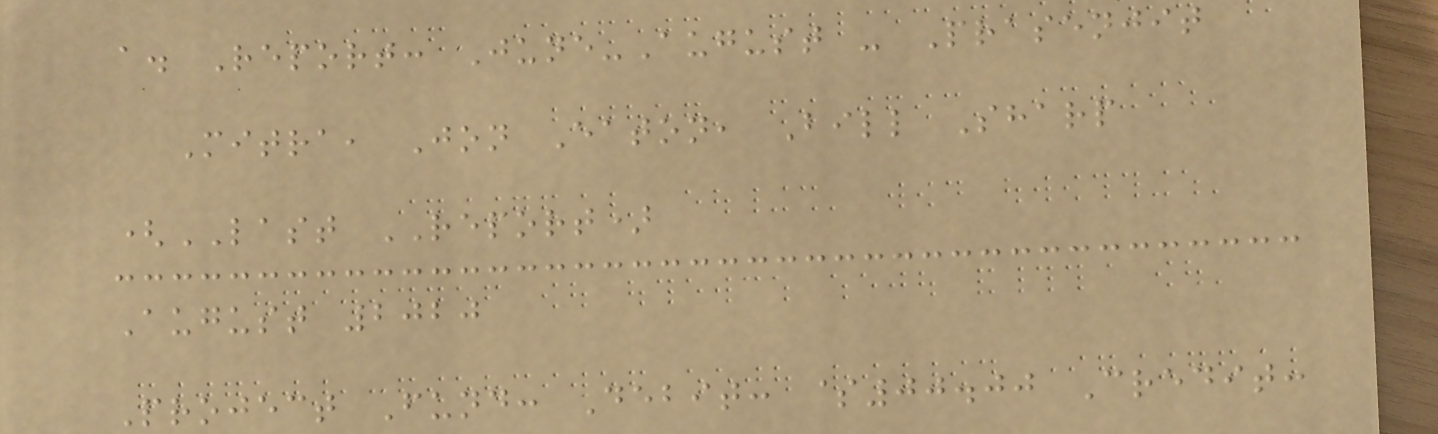a. Report: June-August - Prasenjit
Mitra, Jon Eaton, Bill Sharp
(LAST REPORT)
August 2020
Project Fund: Debit: $00.00 Credit:
